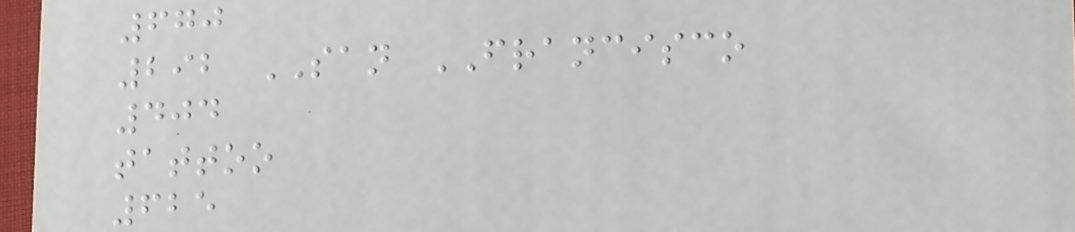670
292 SAN FRANCISCO
404
tattoo
625
